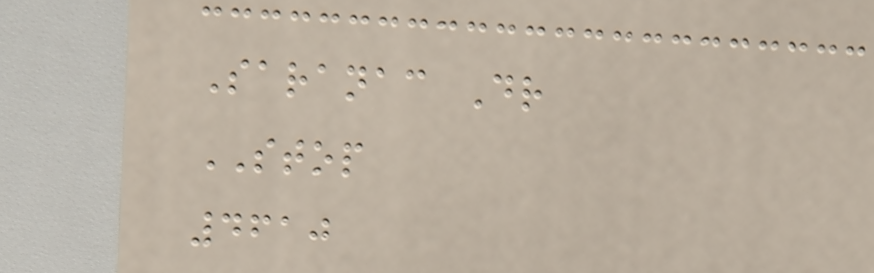Saranac Dr
STOP
4610
